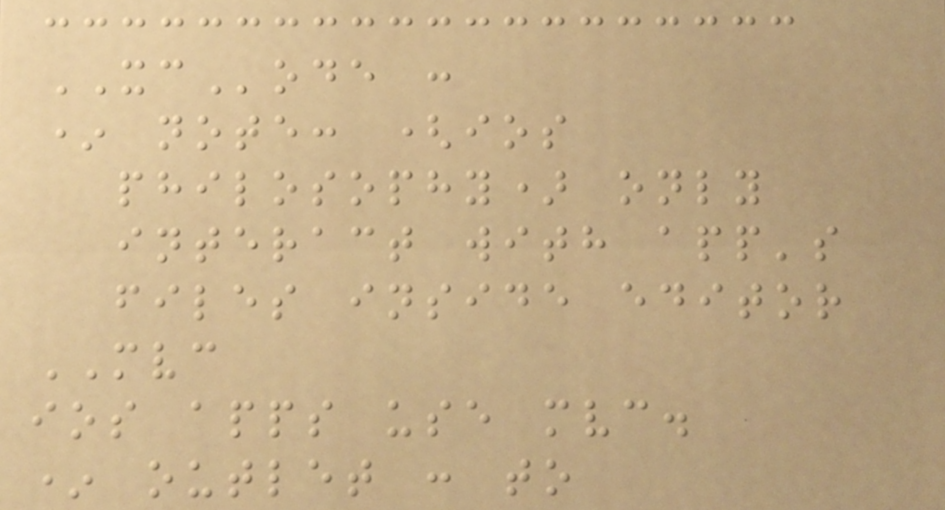XCode :
* note: (ios
philosophy) only
interact with app's
files inside editor
MVC
ios apps use mvc.
* outlet : to
